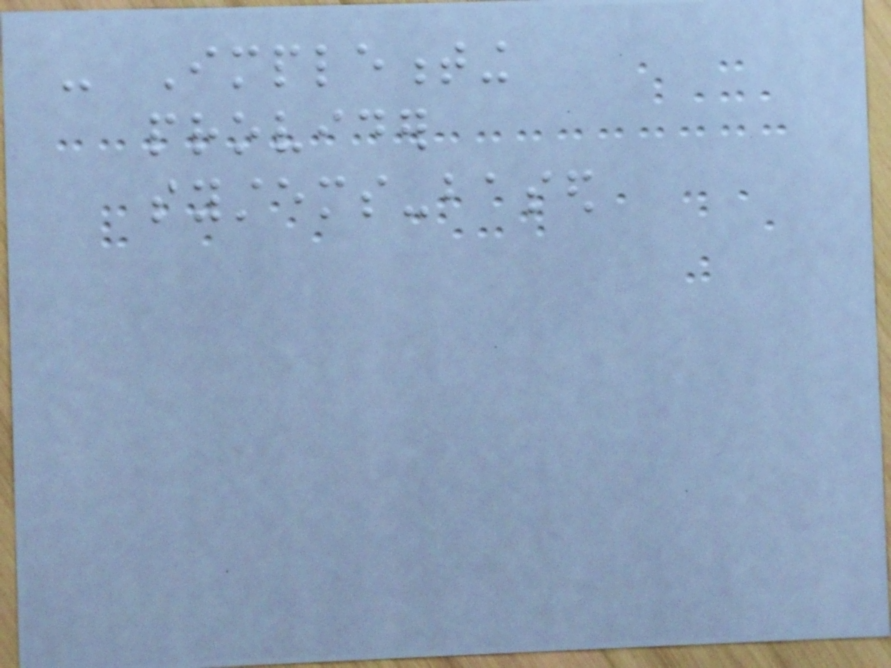- Implementing
provider
systems-based
